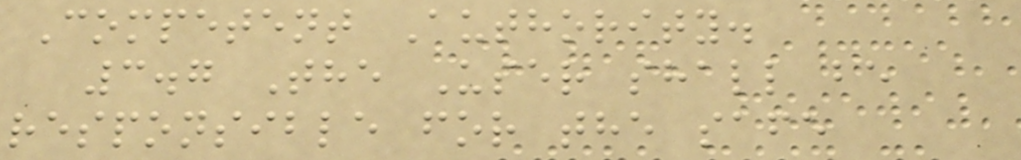Competent Authority.
3.7 The User shall be
responsible for the safe
